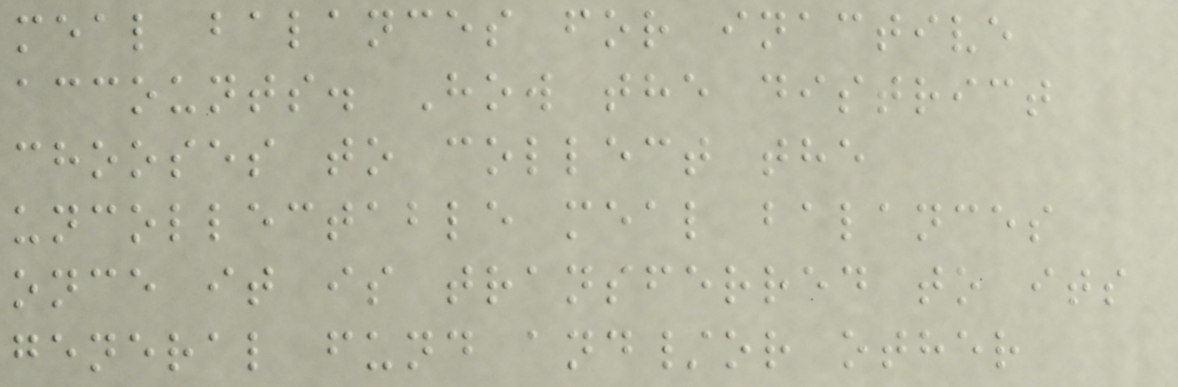meal balances for inactive
accounts. How the district
chooses to collect the
uncollectable meal balances
once it is transferred to its
general fund and/or other
